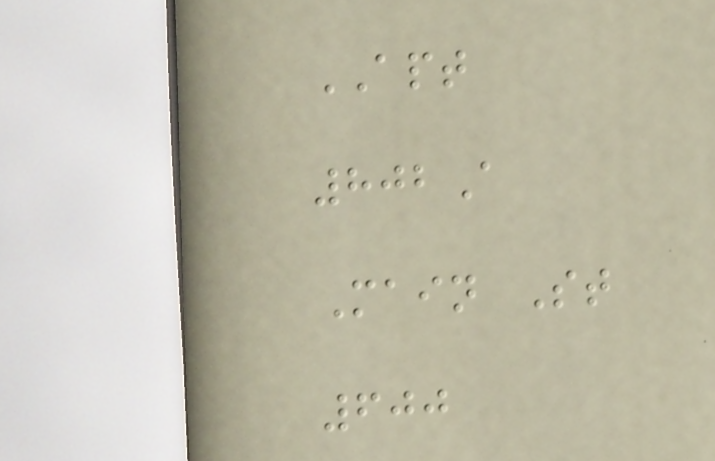APT
802A
Main St
600
